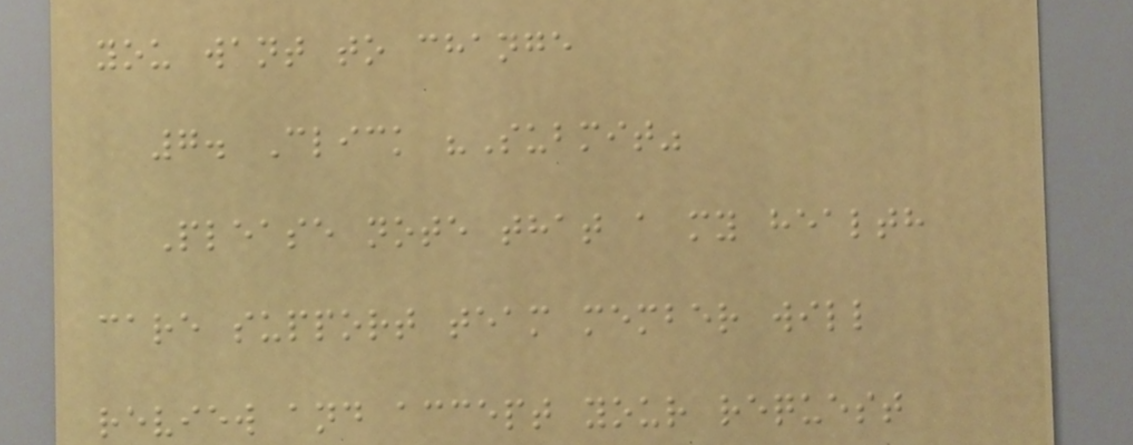you want to change
7. Click "Submit"
Please note that a my health
care support team member will
review and accept your request
